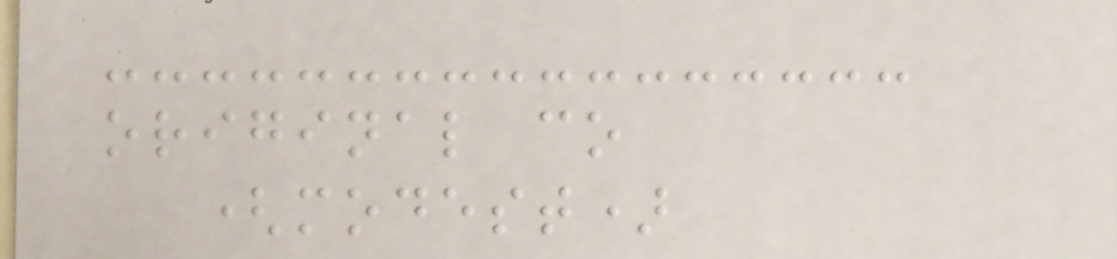original co
(modest)
